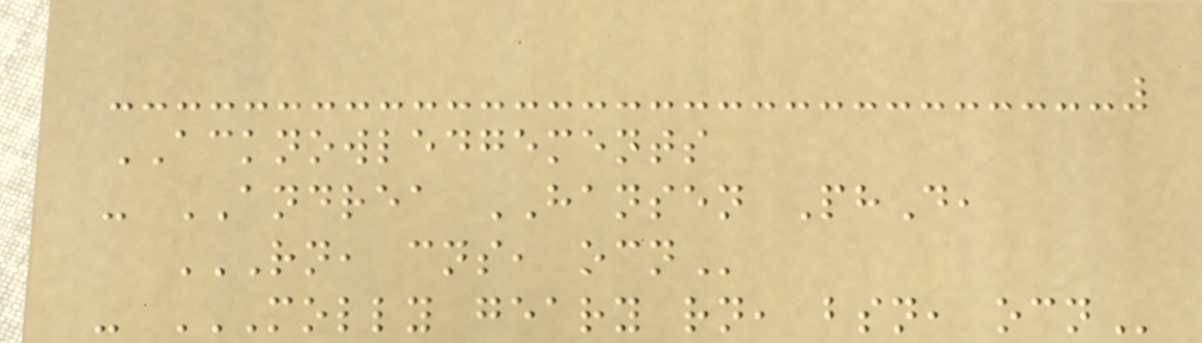ACKNOWLEDGEMENTS
- ANDREA HANSEN PhD,
RN, CNS, OCN
- MOLLY GEARY RN, BSN, OCN
